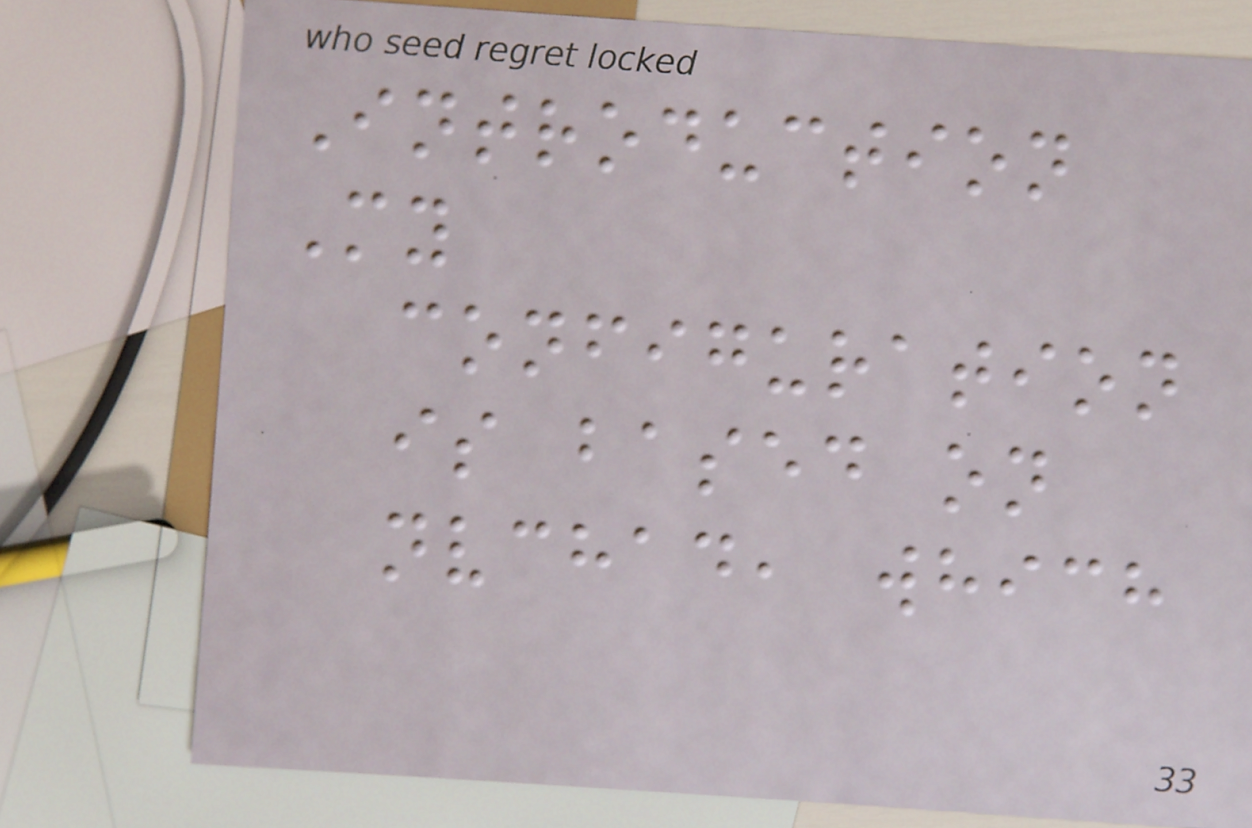Introduction
My
configuration
is based on
nvchad, which
